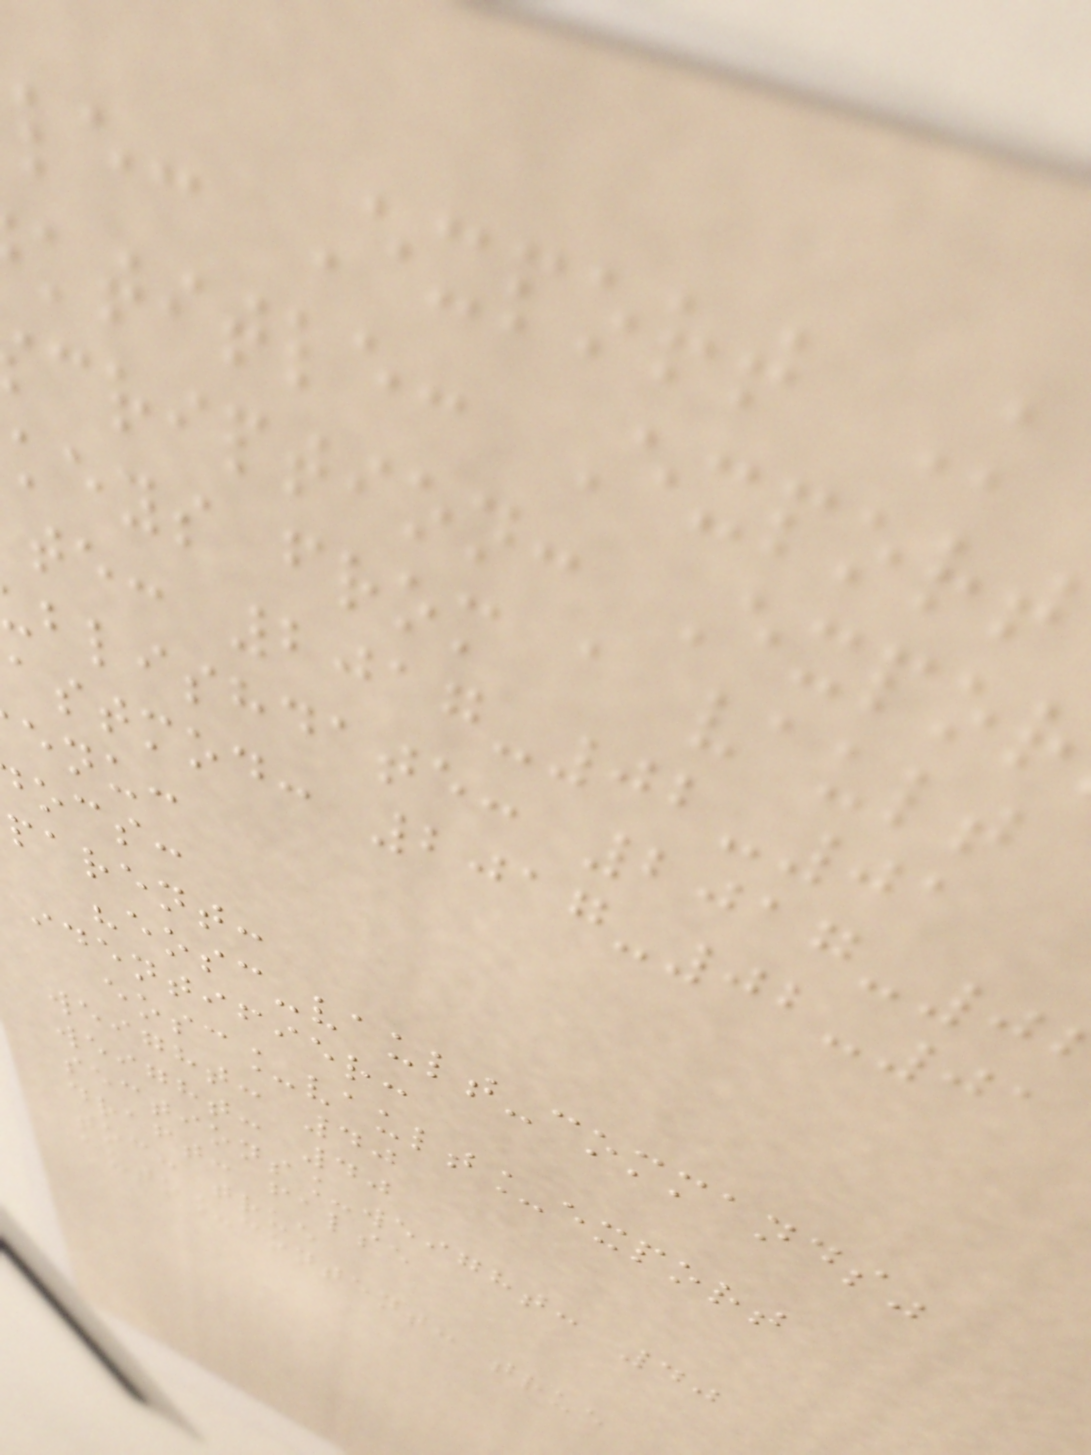le: Export K
ktitle: Export
cription: Expor
keys from a vault
te: 2017-02-01
blishdate: 2017-0
astmod: 2017-02-01
enu:
ocs:
parent:
"eosc-vault-commands"
identifier:
eosc_vault_export
weight: 40
weight: 40
sections_weight: 40
draft: false
toc: true
auto_content: true
